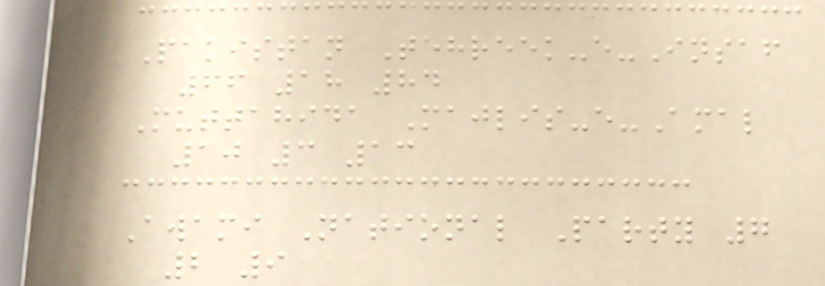Pakistan Tehreek-e-Insaf
66 18 84
Muttahida Majlis-e-Amal
10 3 13
Awami National Party 7
2 9
